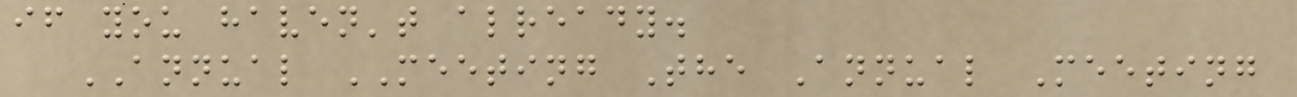if you haven't already.
ANNUAL MEETING The Annual Meeting
